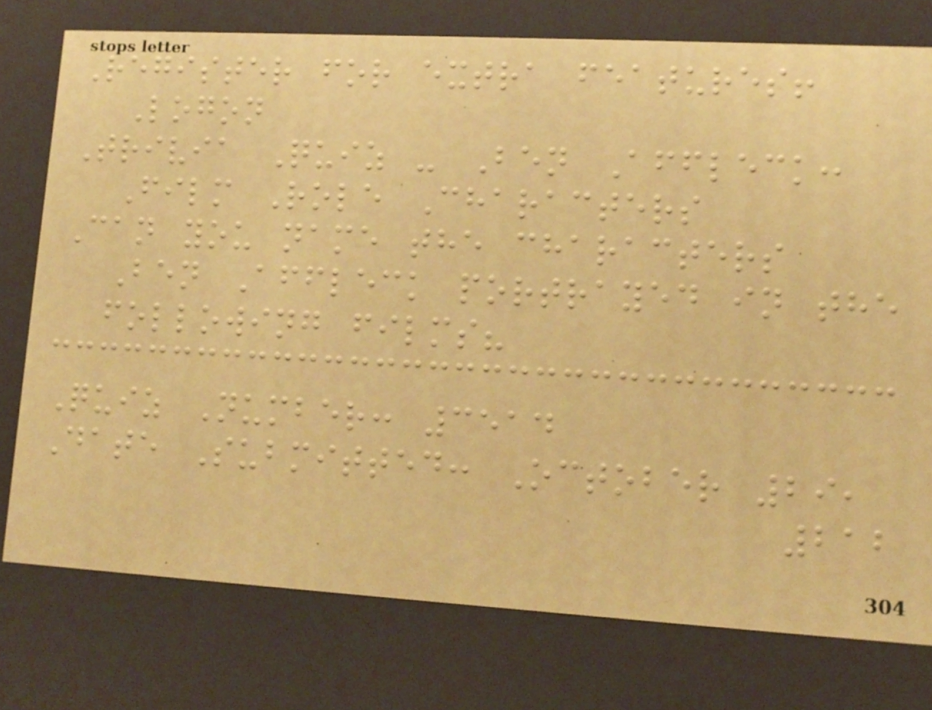Register for extra features!
Logon
Trivia Quiz - Ben Affleck:
Film Role Characters
Can you name the characters
Ben Affleck portrayed in the
following films?
Quiz Number: 3514
Date Submitted: October 29,
212
